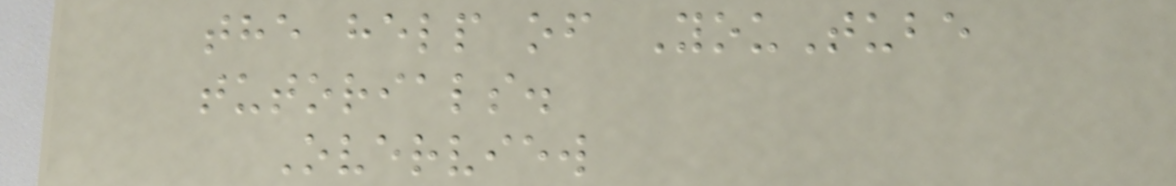the help of YouTube
tutorials.
Overview
